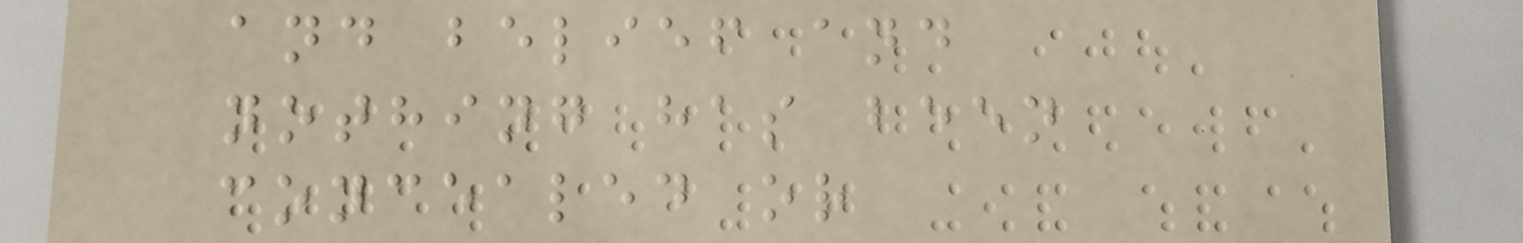and belief and
nothing has been
concealed or
